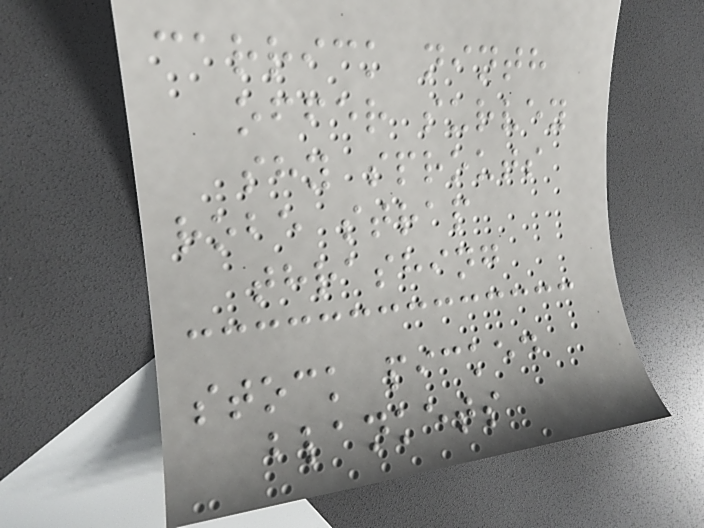carrick ninth
offer survey
shy sprouts
robe strap
thrashing
stock picked
blankets
